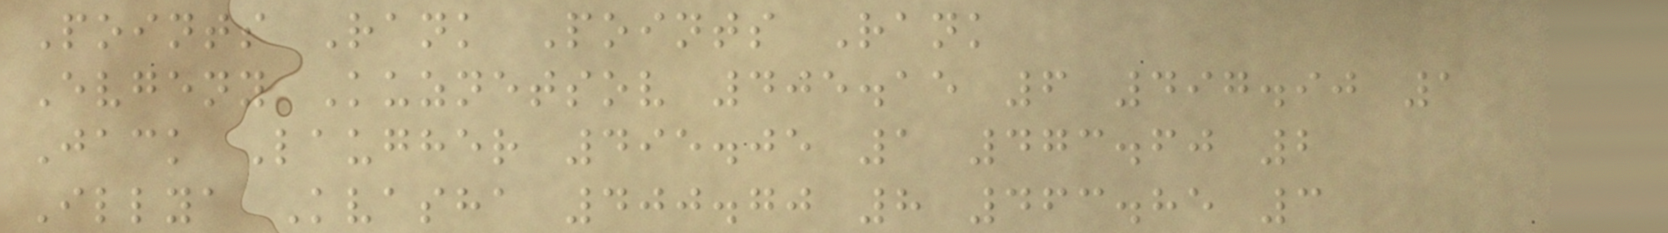Points Rank Points Rank
Evgeny Kuznetsov 405.15 6 497.90 1
Jack Laugher 495.05 1 473.60 2
Illya Kvasha 400.70 8 463.85 3
